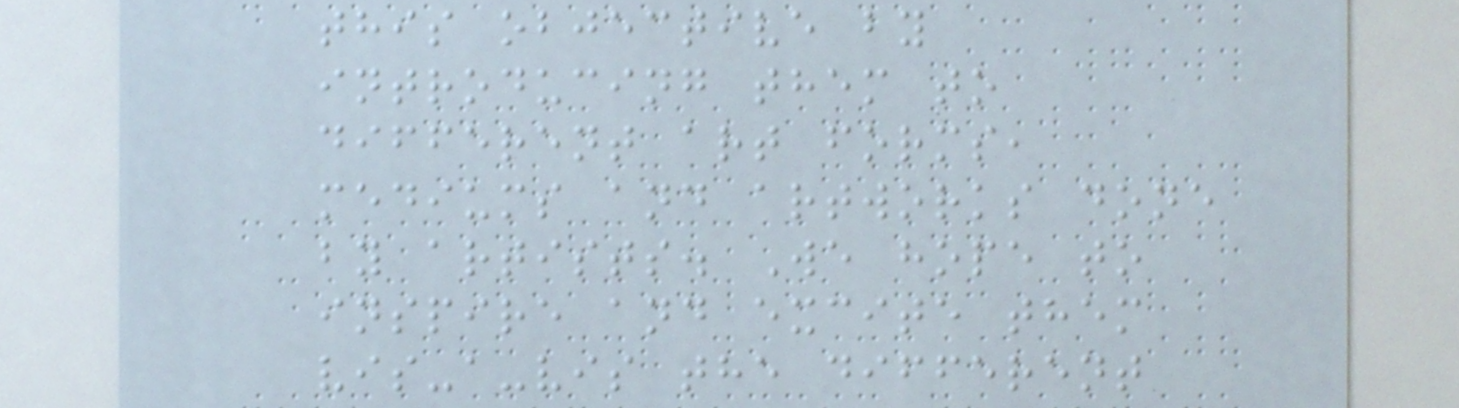this objective by
introducing them to
different art forms,
mediums and artworks done
by artists. We hope to
inspire and excite them
vis-a-vis the different
